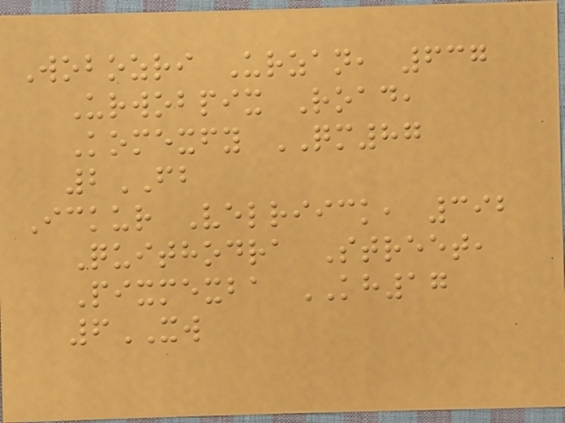Wobozri Urzan, 637
Urwobpix Road,
Komexfy QM87
2FB
Ickur Velriick, 392
Quithodra Street,
Pixmexba KH17
6XW
